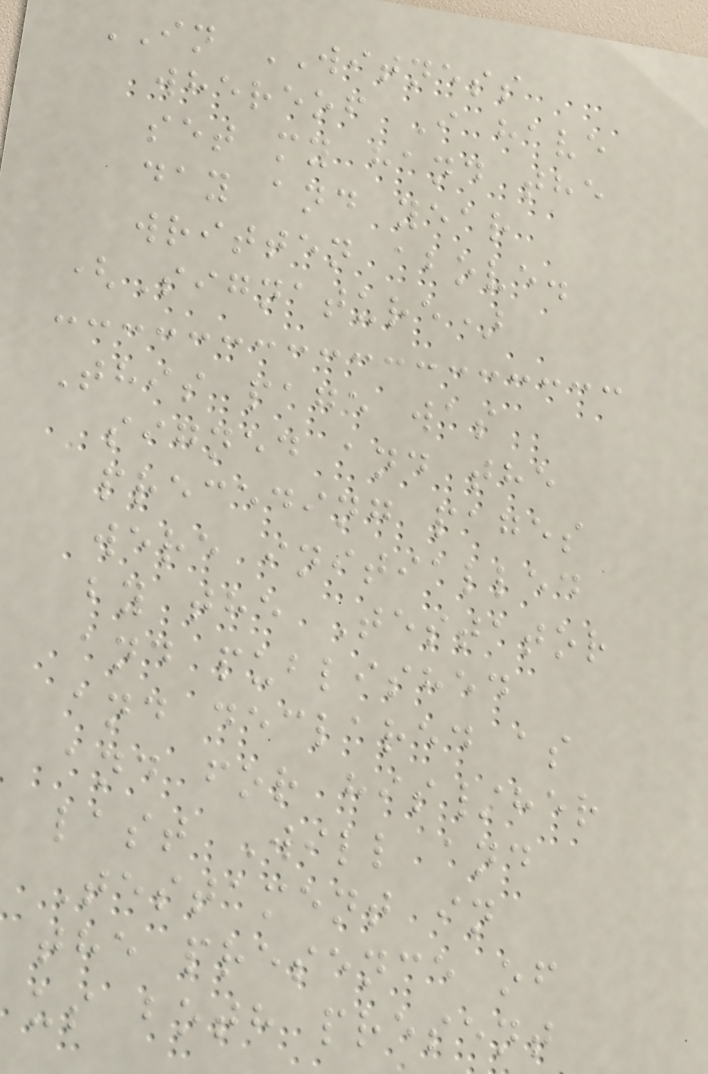IN WITNESS
whereof I have
set my hand the
day and year
written above.
(Signature)
This page was
signed and the
preceding pages
were initialled
by the Testator
and published
and declared as
and for his/her
last Will and
Testament in
the presence of
us both present
